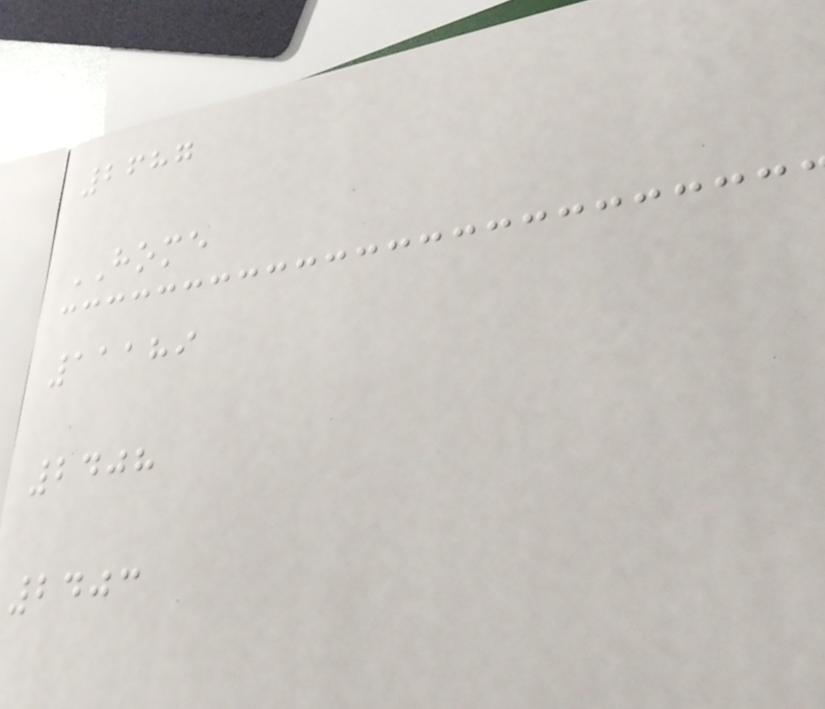2687
HOME
11189
2408
2403
